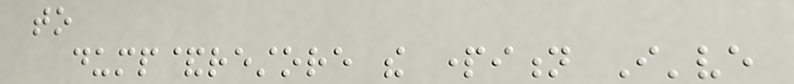to
dump&restore the partition I've
